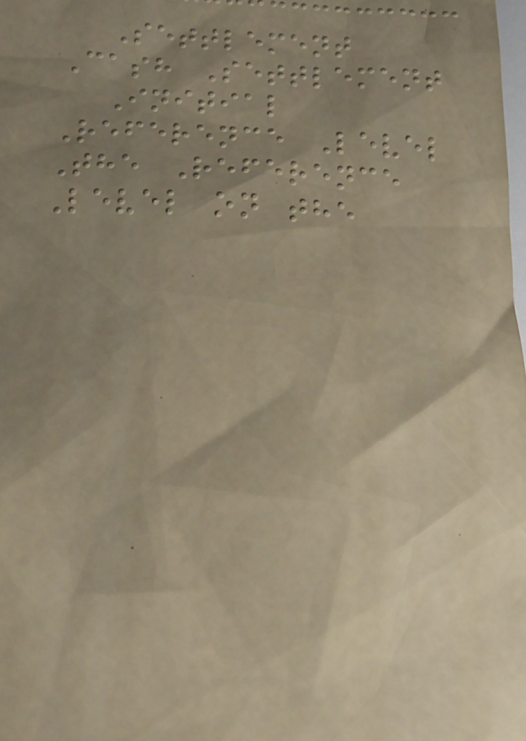Settlement
Cash Settlement
Initial
Reference Level
The Reference
Level on the
